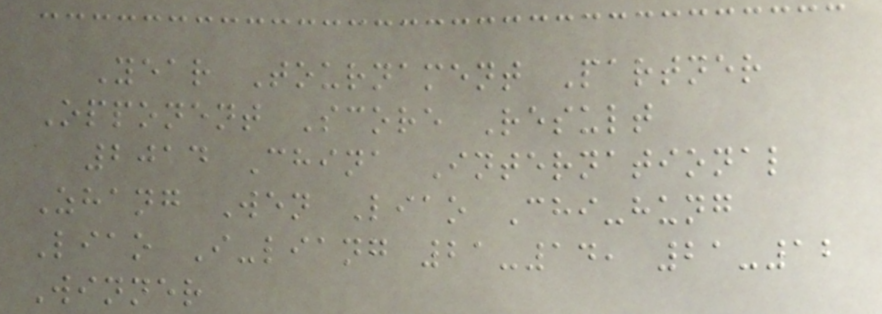Year Tournament Partner
Opponent Score Result
2014 China International
Zhang Wen Liao Chi-hung
Liao I-liang 21-14, 21-12
Winner
